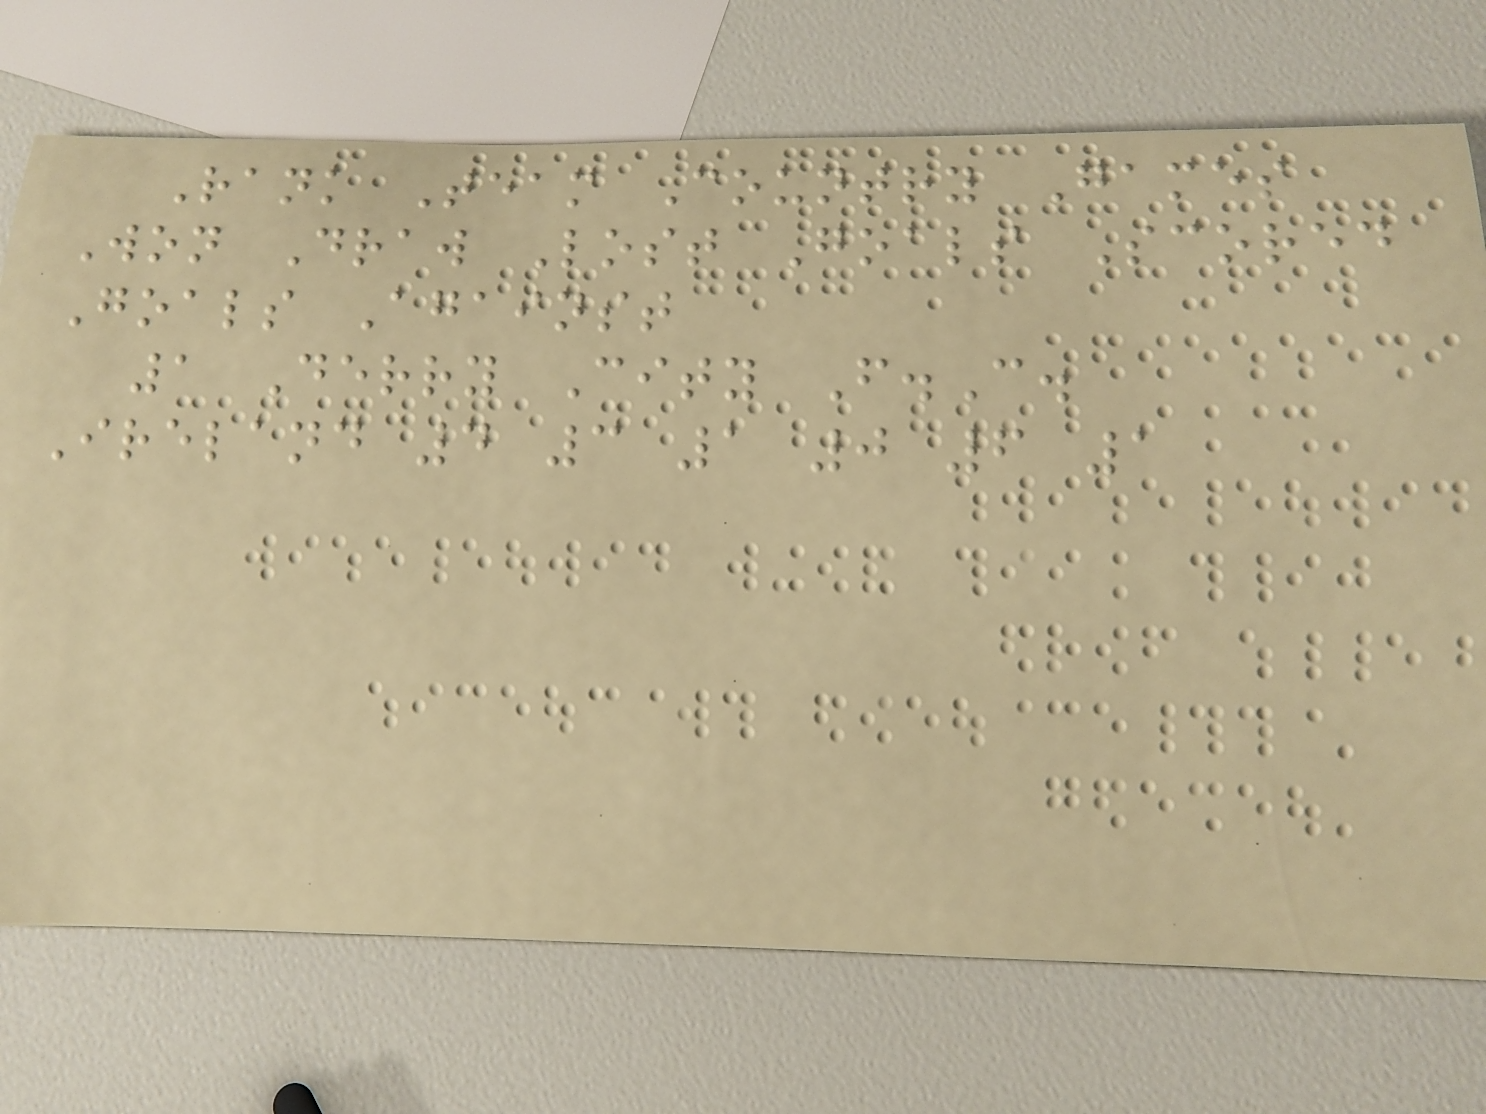Rank Team Country Games
Won Draw Lost Goals Scored
Goals Against
1 Derry City F.C.
Ireland 4 3 1 0 6 1
